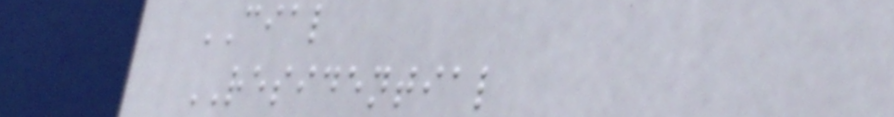CIAL
RESIDENTIAL
